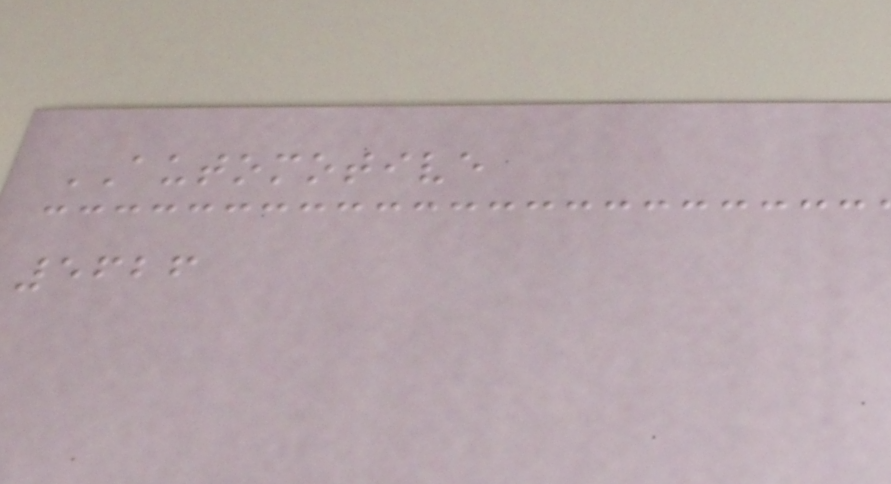AUTOMOTIVE
5626
